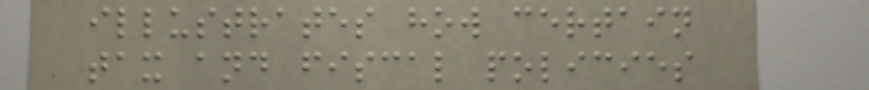illustrates how certain
tax and fiscal policies
